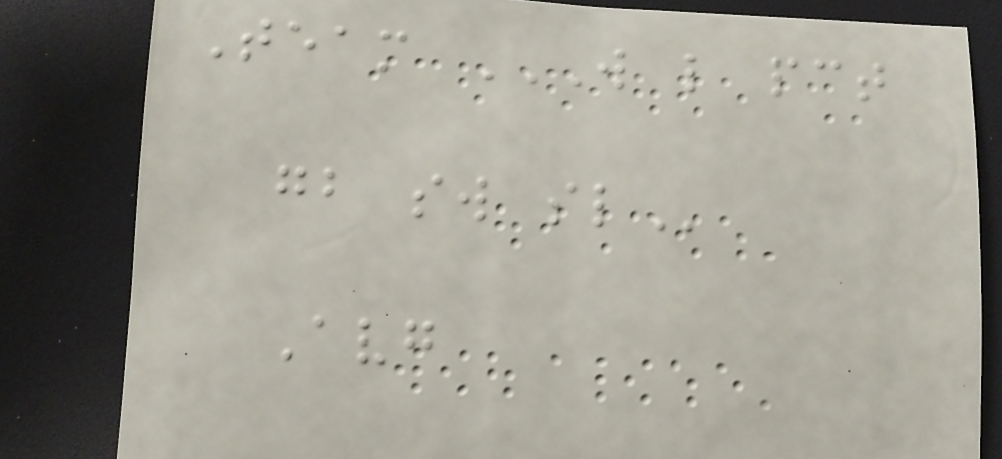Team W L PCT
GB SW SL
Avg
